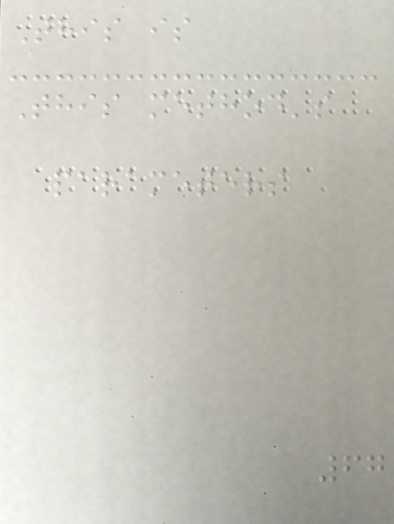This is
This method's
parameters
67
